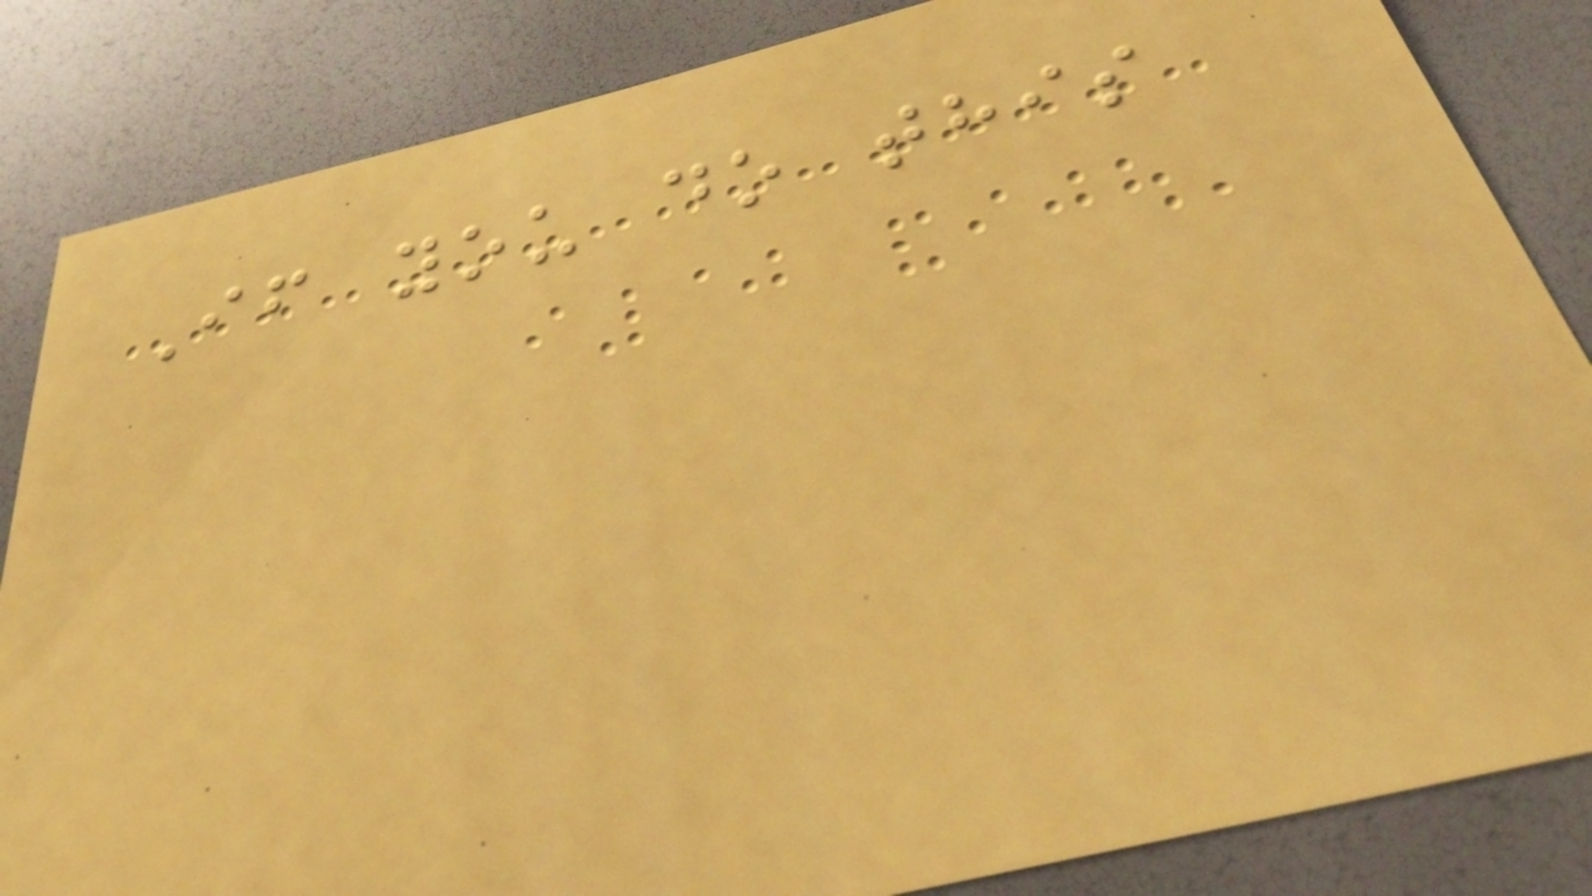If you do this
